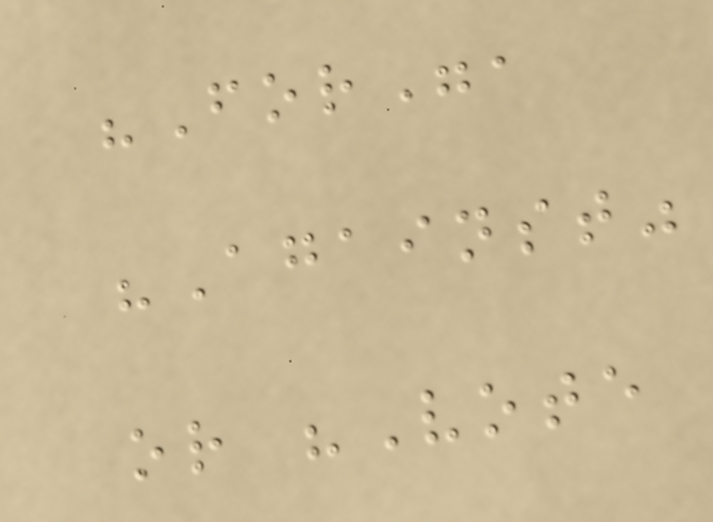"For",
"Against"
or "Vote
